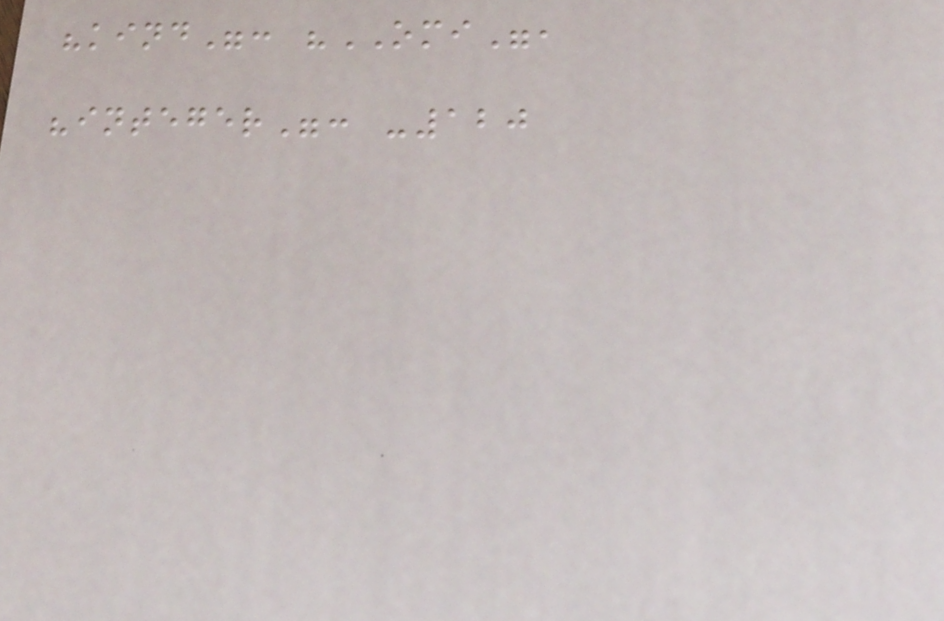"kind": "OMI",
"integer": -120
